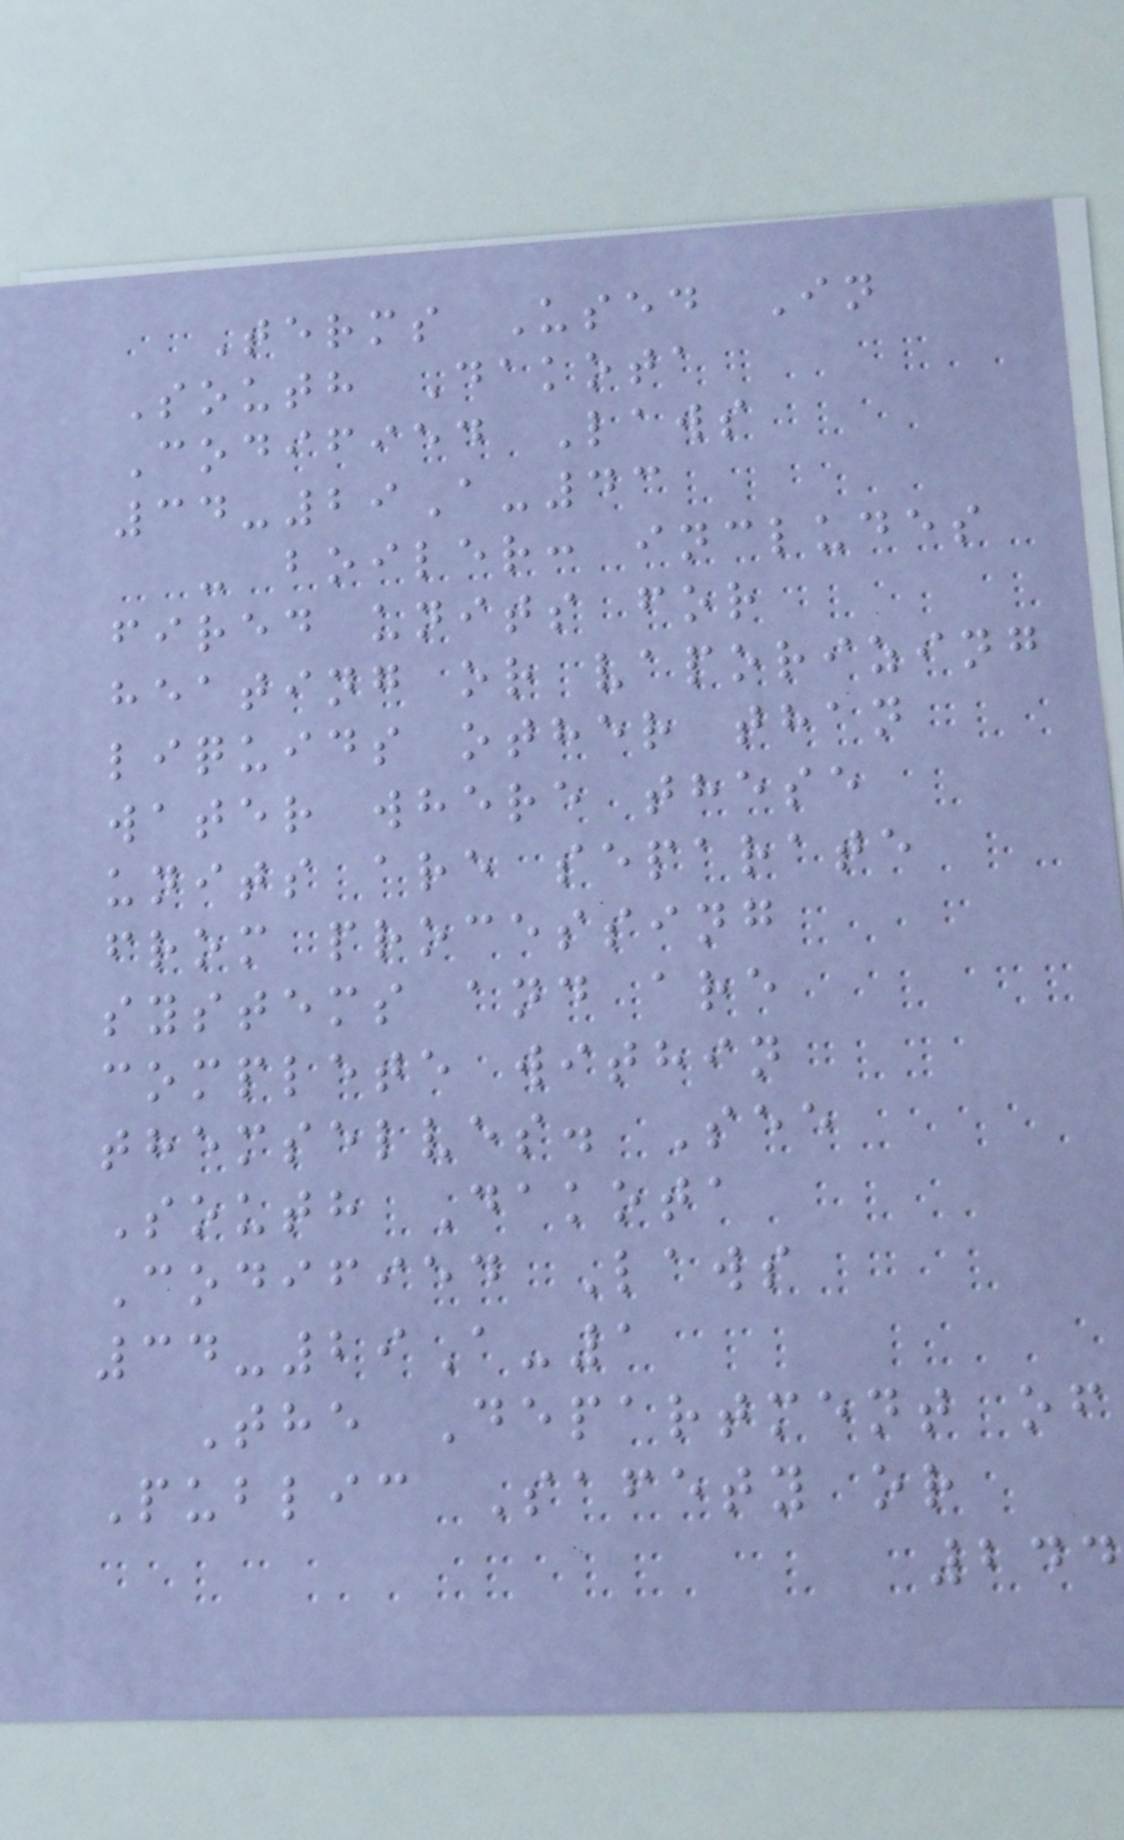Terms Used In
South Dakota
Codified Laws
34-29A-43
- boiler: includes
fired units for
heating or vaporizing
liquids other than
water where these
units are separate
from processing
systems and are
complete within
themselves. See
South Dakota
Codified Laws
34-29A-1
The Department of
Public Safety or
244
